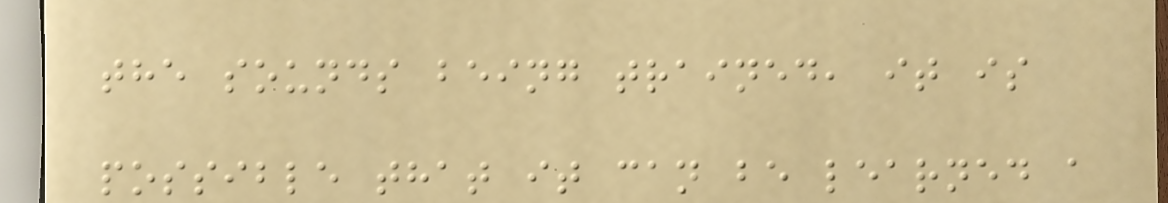the sounds being trained, it is
possible that it can be learned a
